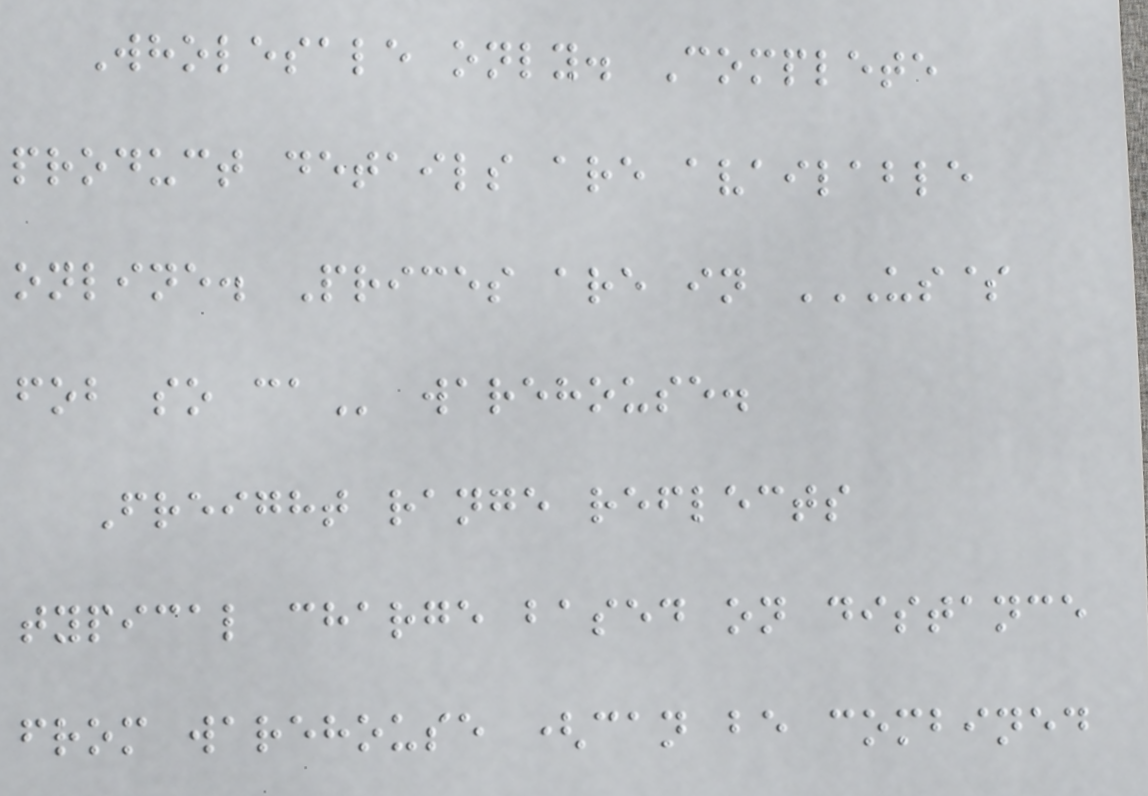Wholesale only. Complete
product details are available
online. Prices are in US$
FOB SO CA warehouse.
Freight range reflects
typical charge based on distance
from warehouse (can be combined
